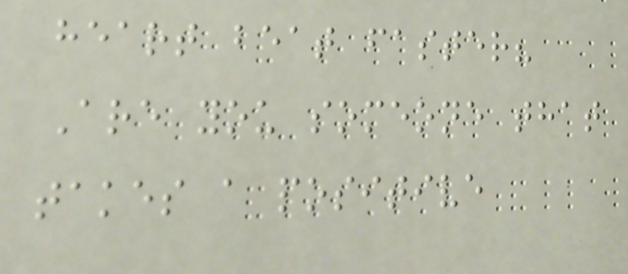heart beat faster?
Are you someone that
takes a positive
